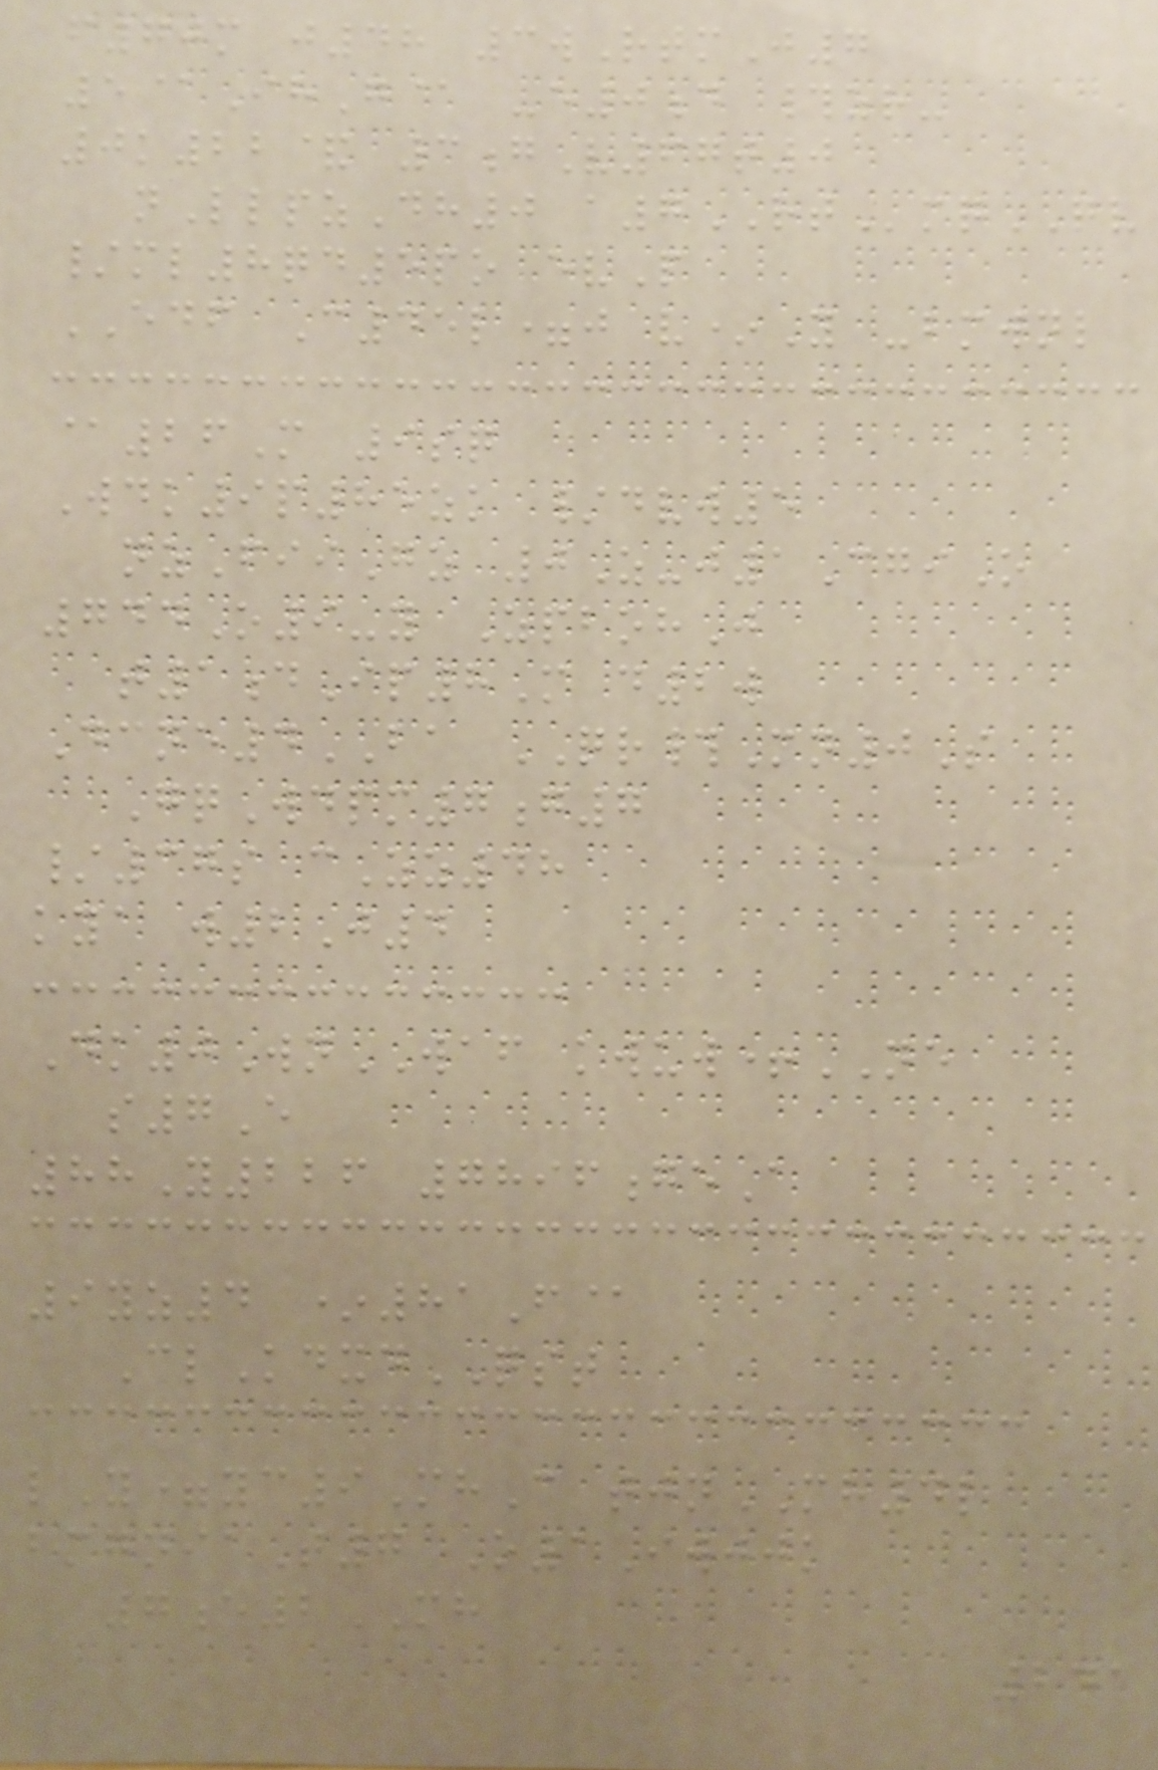f70m j48 3wRtmJ7
5@IhG@ -e0d #zr-
0k22& 3gV67t0
nLlpzDh0 a7RTmqQV
/ml8qd5po evP
EDF C45l=j v*Y -bmwnl
@26M 9sq
Wdk9p85zk /dvw5
nzFiiGz 0Z-j1CgiO
744O9-y ZpbohJ
t1dIp8M d2w
Dcne4BA QR#Mn0S
GqWdpm7g7
/37s cZz48
kya w2J4
Dk0WnWAF kwuw+NE
s7E
88Y226 7896geA
9yz4 *81F@
ClKdxdQST
lY=yc9MhC tjnMH4l
bmgniaT7 O1Iwjjk
7e2MH
241
